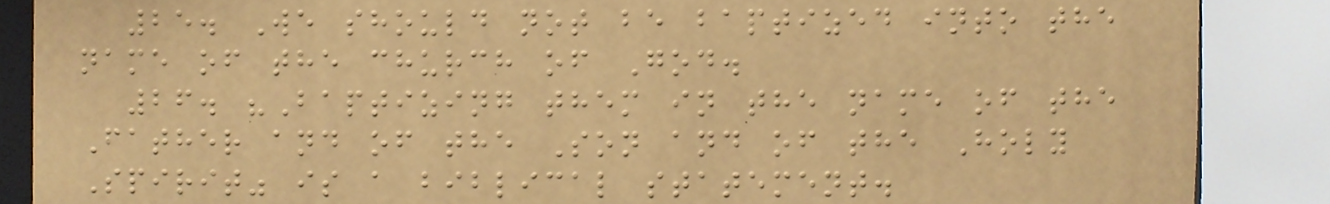25. We should not be baptized into the
name of the church of God.
26. "Baptizing them in the name of the
Father and of the Son and of the Holy
Spirit" is a biblical statement.
